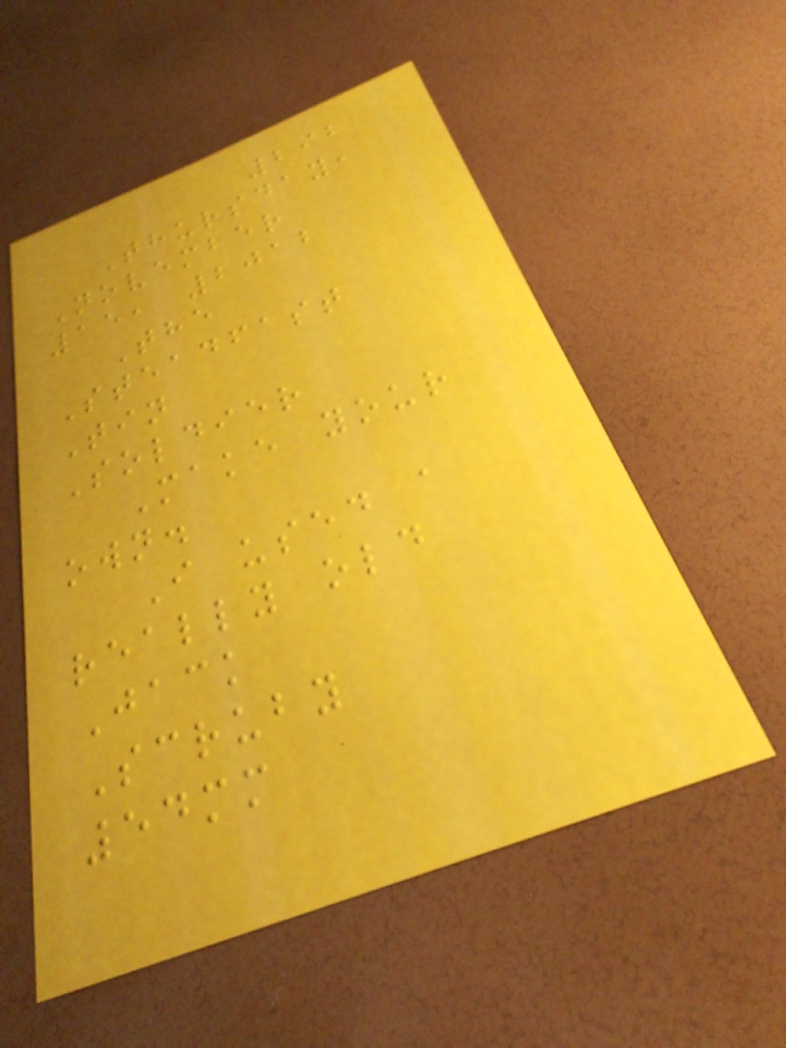292
Thursday,
November
15, 2012
The
Steadfast
Tin
Soldier
Make your
own.
I used a
really old
Jack
Scruby
54mm
